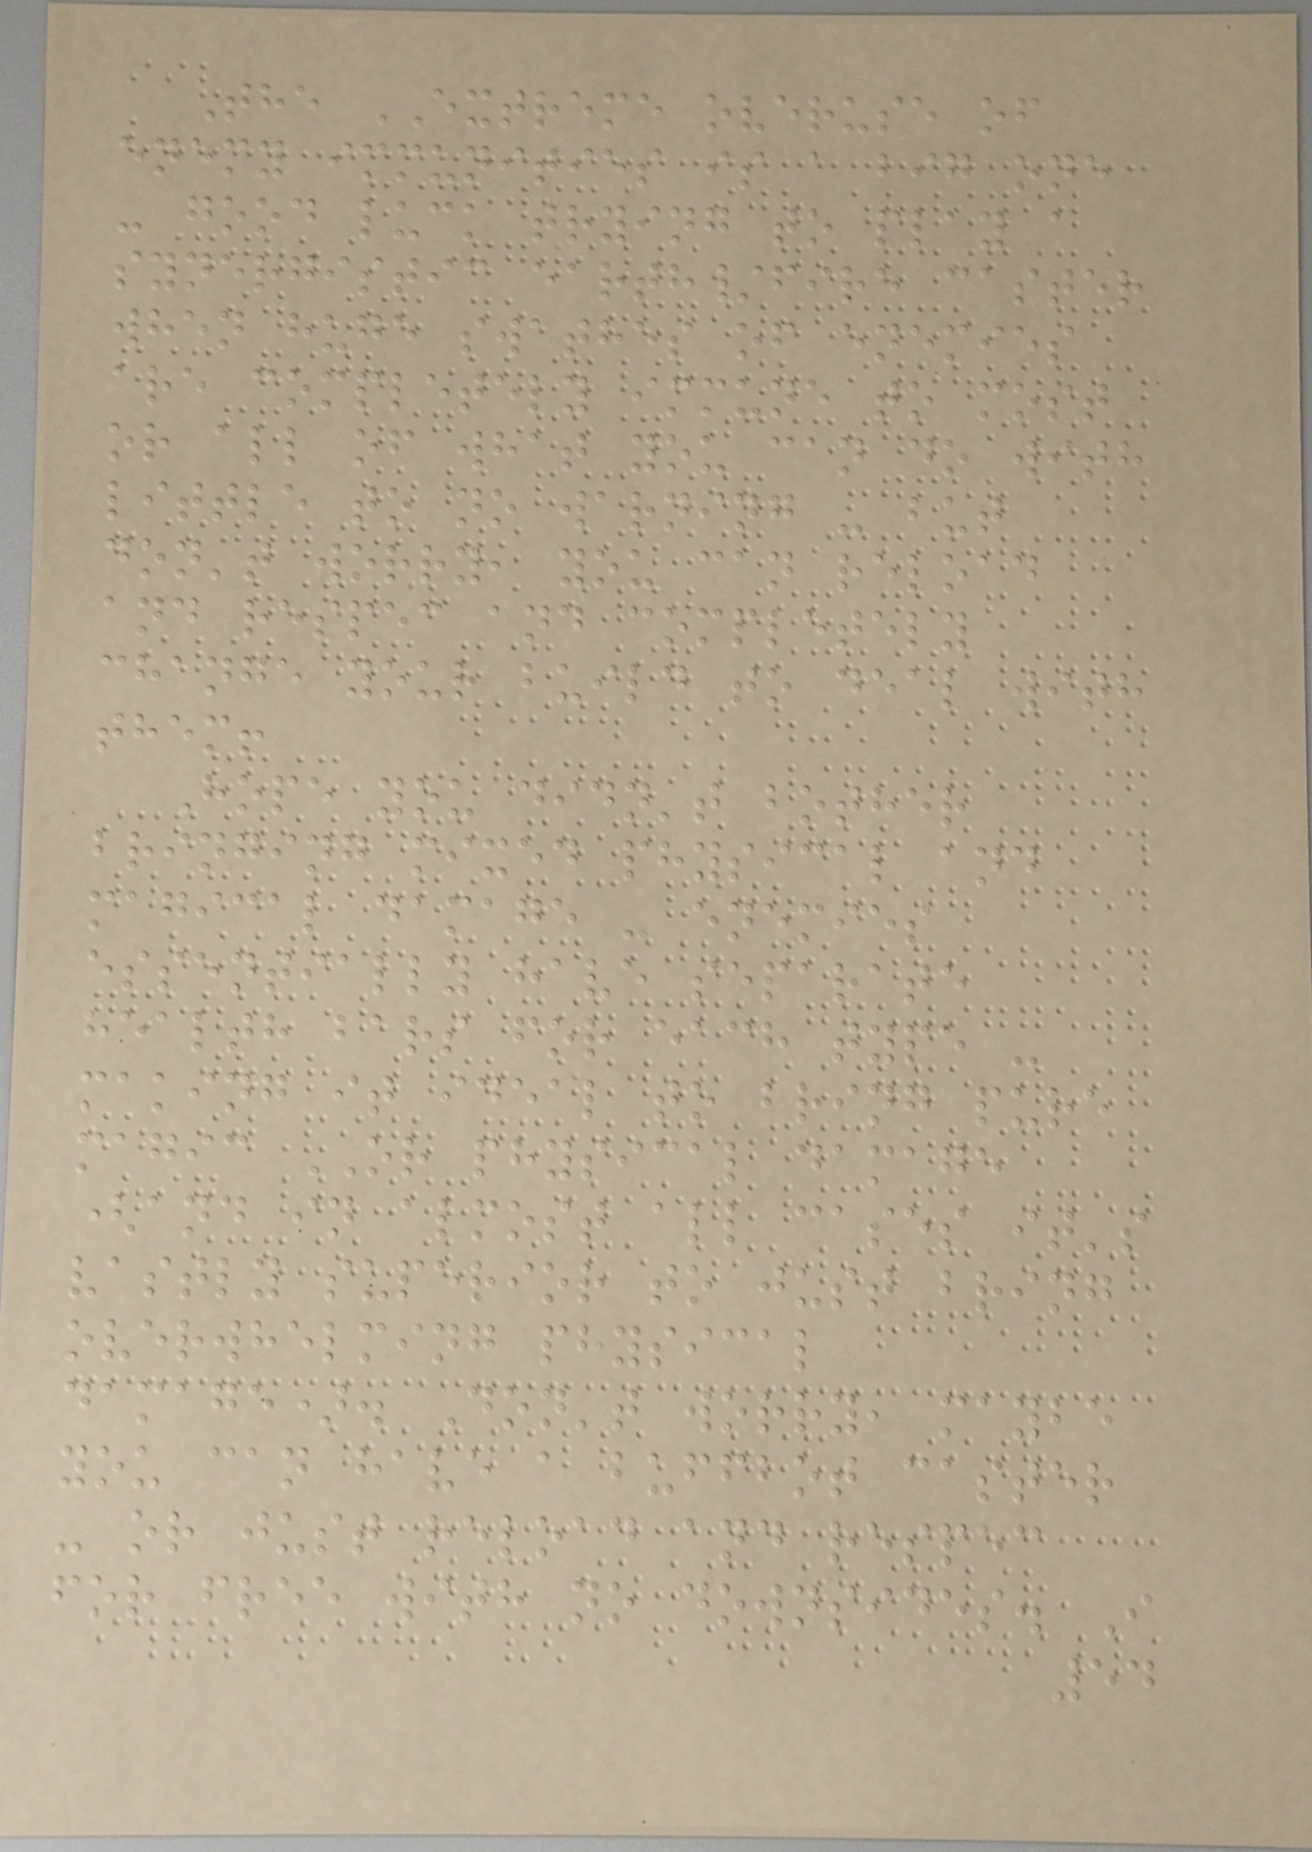The EXTREME overuse of
enemy immunities is a big one
- good luck trying to play a
synergistic earth/fire caster
when huge swathes of enemies
are completely immune to most
or all of what you can do with
little to no warning - but
don't worry, you can reload
and respec and completely
change your build to deal with
them!
Hope you didn't bother
bringing mixed physical and
magical damage - enemies
essentially have separate
health bars for each type -
making it ideal to bring pure
magic OR physical damage
(and in almost all cases it's
vastly superior to just bring
overwhelming physical
damage). Don't worry, maybe
you can have a buffbot caster
- or just reload and respec
for free with no downsides. I
54
